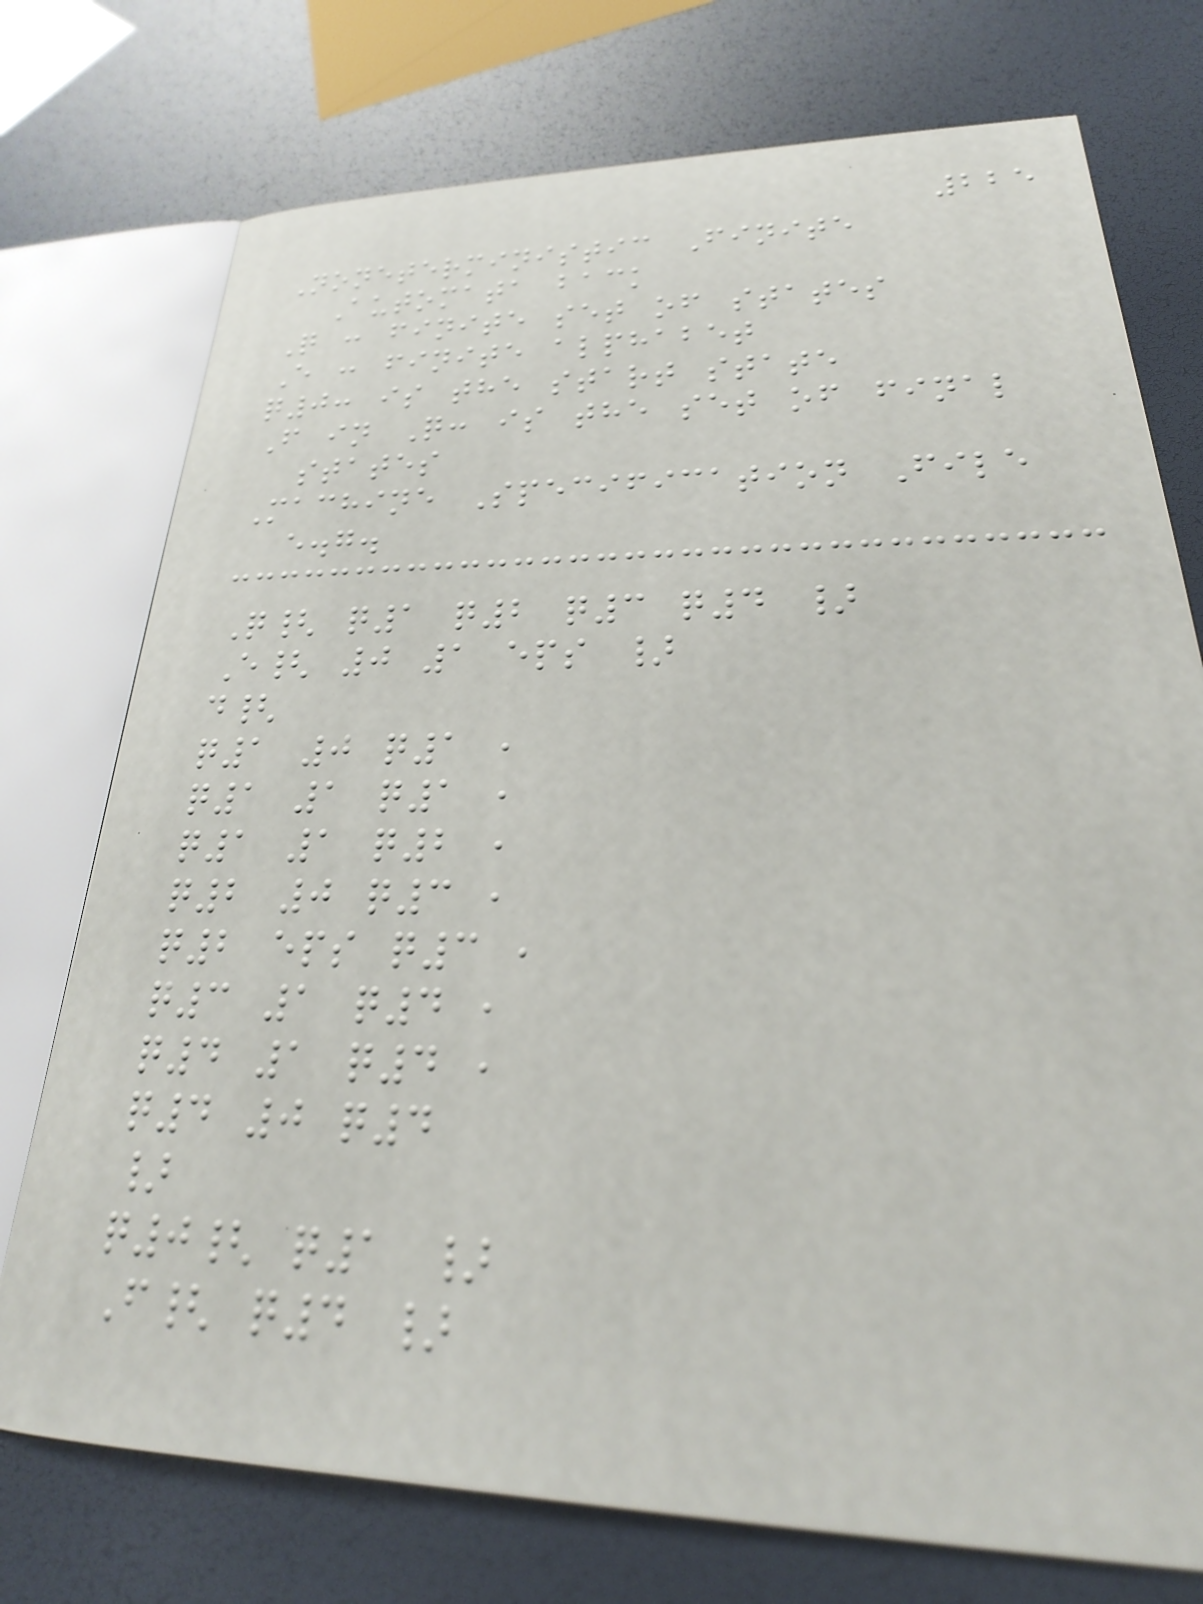225
Noneterministic Finite
Automata back
Q : finite set of states
E : finite alphabet
q0: is the start state
F in Q: is the set of final
states
Machine Specification File
e.g.
Q{ q1 q2 q3 q4 }
E{ 0 1 eps }
d{
q1 0 q1 ,
q1 1 q1 ,
q1 1 q2 ,
q2 0 q3 ,
q2 eps q3 ,
q3 1 q4 ,
q4 1 q4 ,
q4 0 q4
}
q0{ q1 }
F{ q4 }
